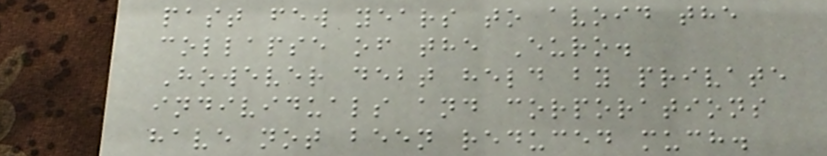past few years to avoid the
collapse of the Euro.
However debt held by private
individuals and corporations
have not been reduced much.
